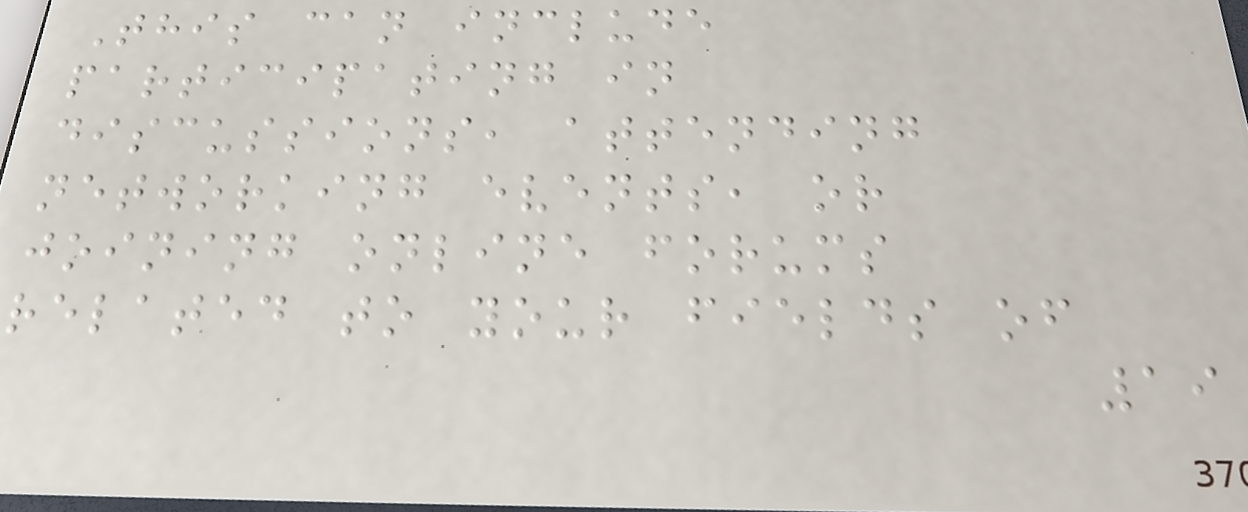This can include
participating in
discussions, attending
networking events, or
joining online forums
related to your fields of
19
